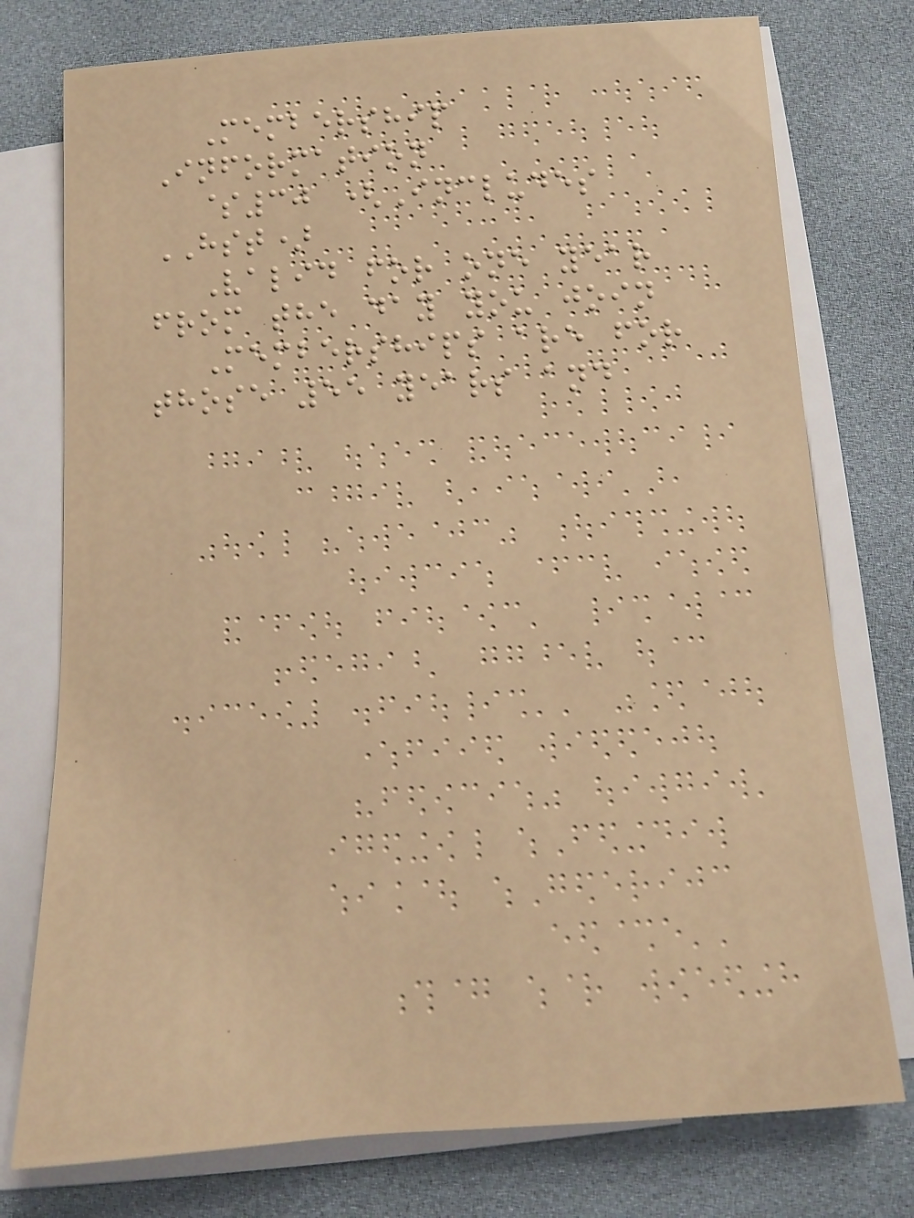Membership
Information
$30 (Includes
HST)
Valid for one year
from the day you join
Memberships are for
those 55 years and
